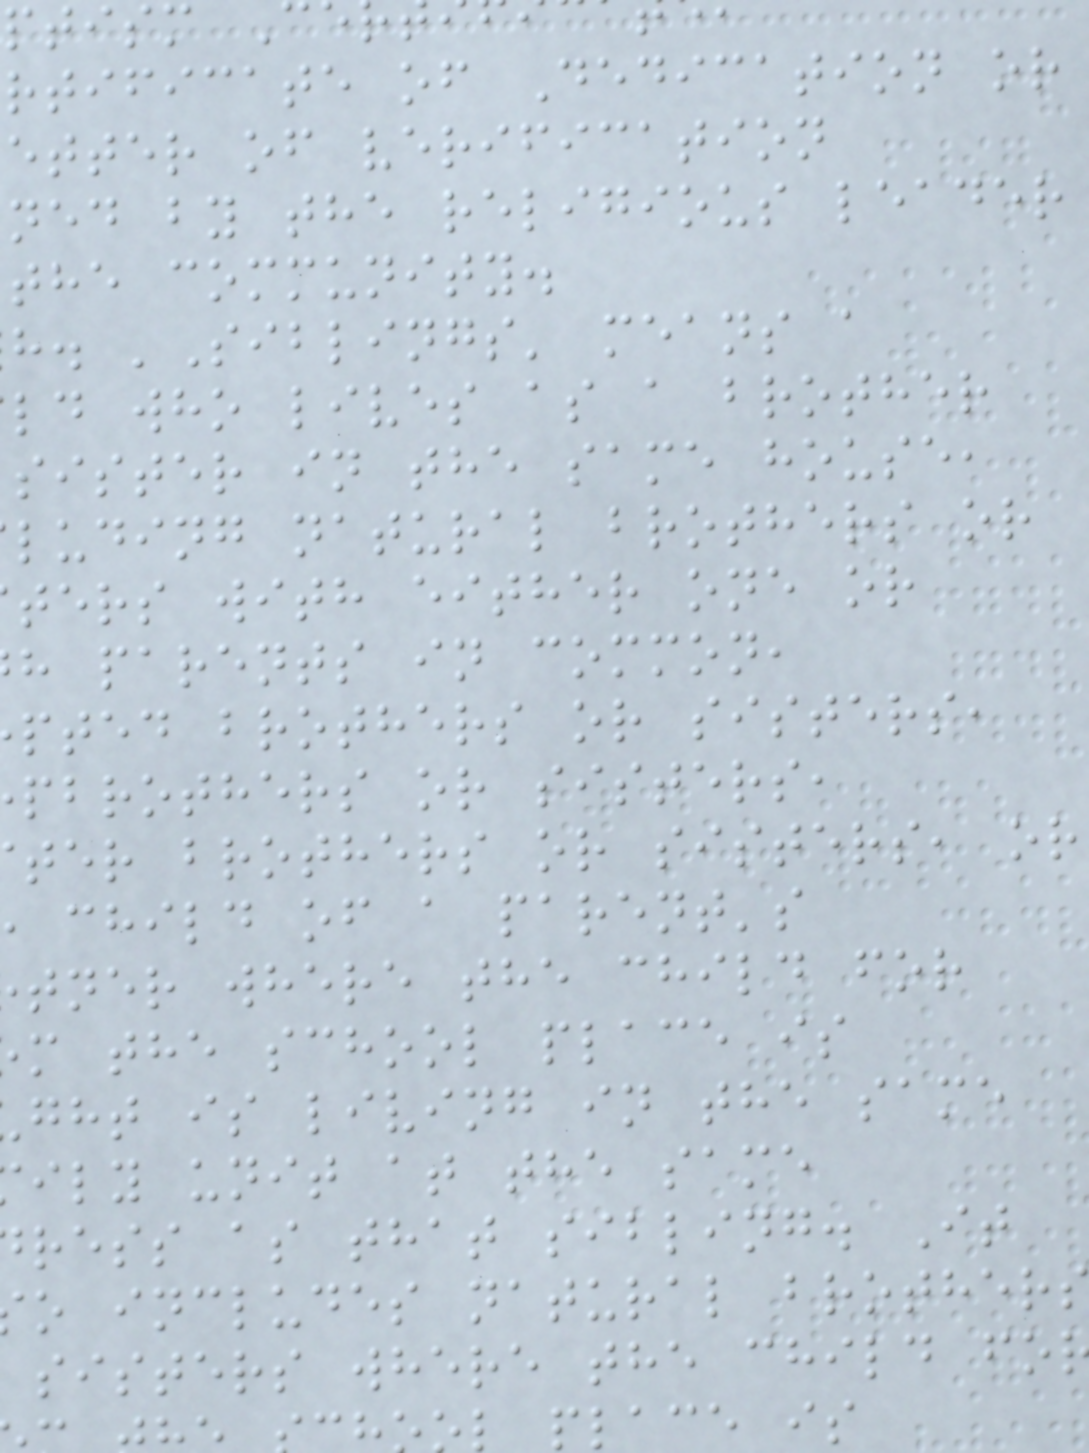rtificate of Dedication or
etter of verification
ned by the religious leader
the community.
h. 'Siblings' means a
ld who lives as a brother
sister in the same house,
luding natural brothers or
ters with either one or
h parents in common,
pted brothers or sisters,
pbrothers or sisters,
ter brothers or sisters, or
child of a parent's
tner where the child for
m the school place is
ght is living in the same
ily unit at the same
ress as that sibling. It
o includes natural brother
sisters where the child fo
place is
